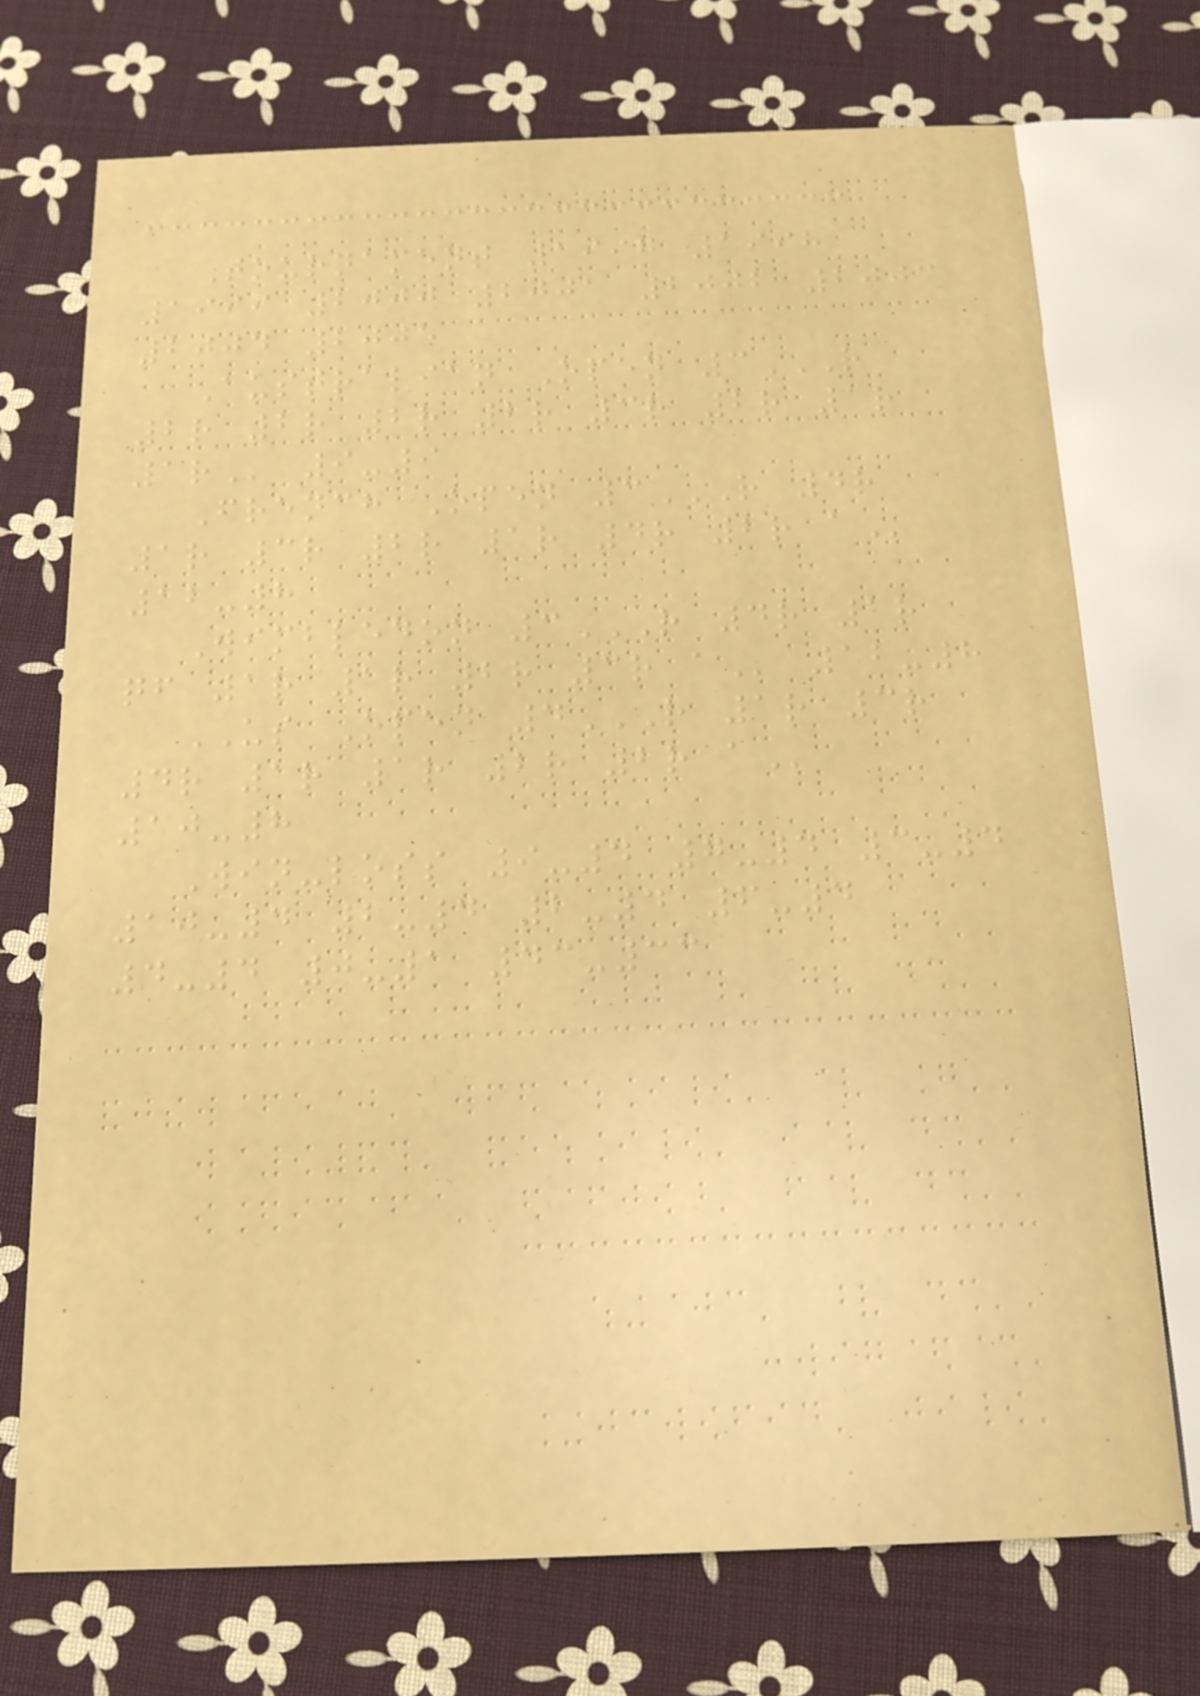Tournament 1997 1998
1999 2000 2001 2002 2003
2004 2005
Australian Open 3R
2R 2R 2R 2R 3R 2R 1R
1R 9-9
French Open 3R 4R
1R 3R 2R 1R 4R 2R A
12-8
Wimbledon 3R 4R 1R
QF 1R 1R 2R 3R A 12-8
US Open 4R 1R 3R
4R 1R 1R 2R 2R A
10-8
Win-loss 9-4 7-4 3-4
10-4 2-4 2-4 6-4
4-4 0-1 43-33
